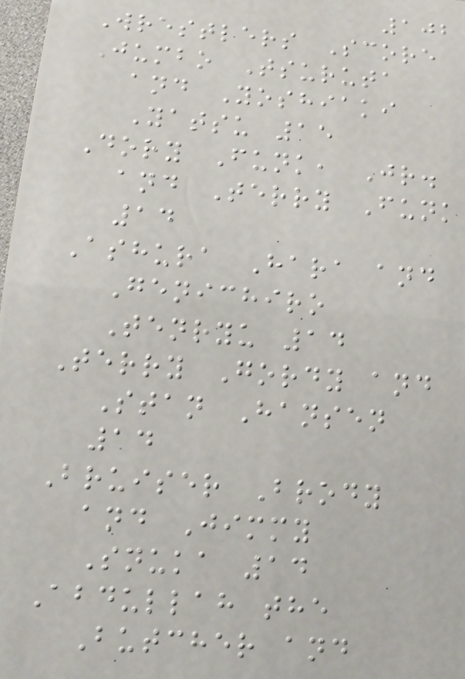102
Wrestlers Score
Jumbo Tsuruta
and Yoshiaki
Yatsu 15
Dory Funk, Jr.
and Terry Funk
14
Ashura Hara and
Genichiro
Tenryu 14
Terry Gordy and
Stan Hansen
14
Bruiser Brody
and Jimmy
Snuka 14
Abdullah the
Butcher and
